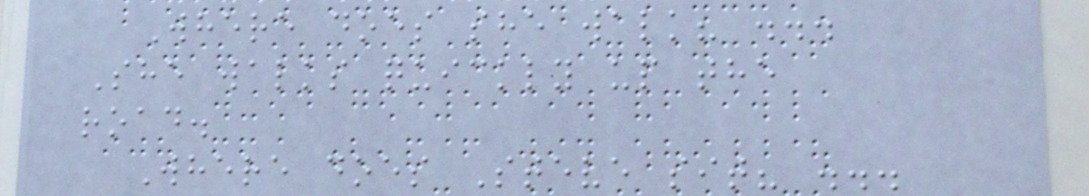Where does she walk? ...
She walks quickly up the
road.
Where does Steve sit? ...
